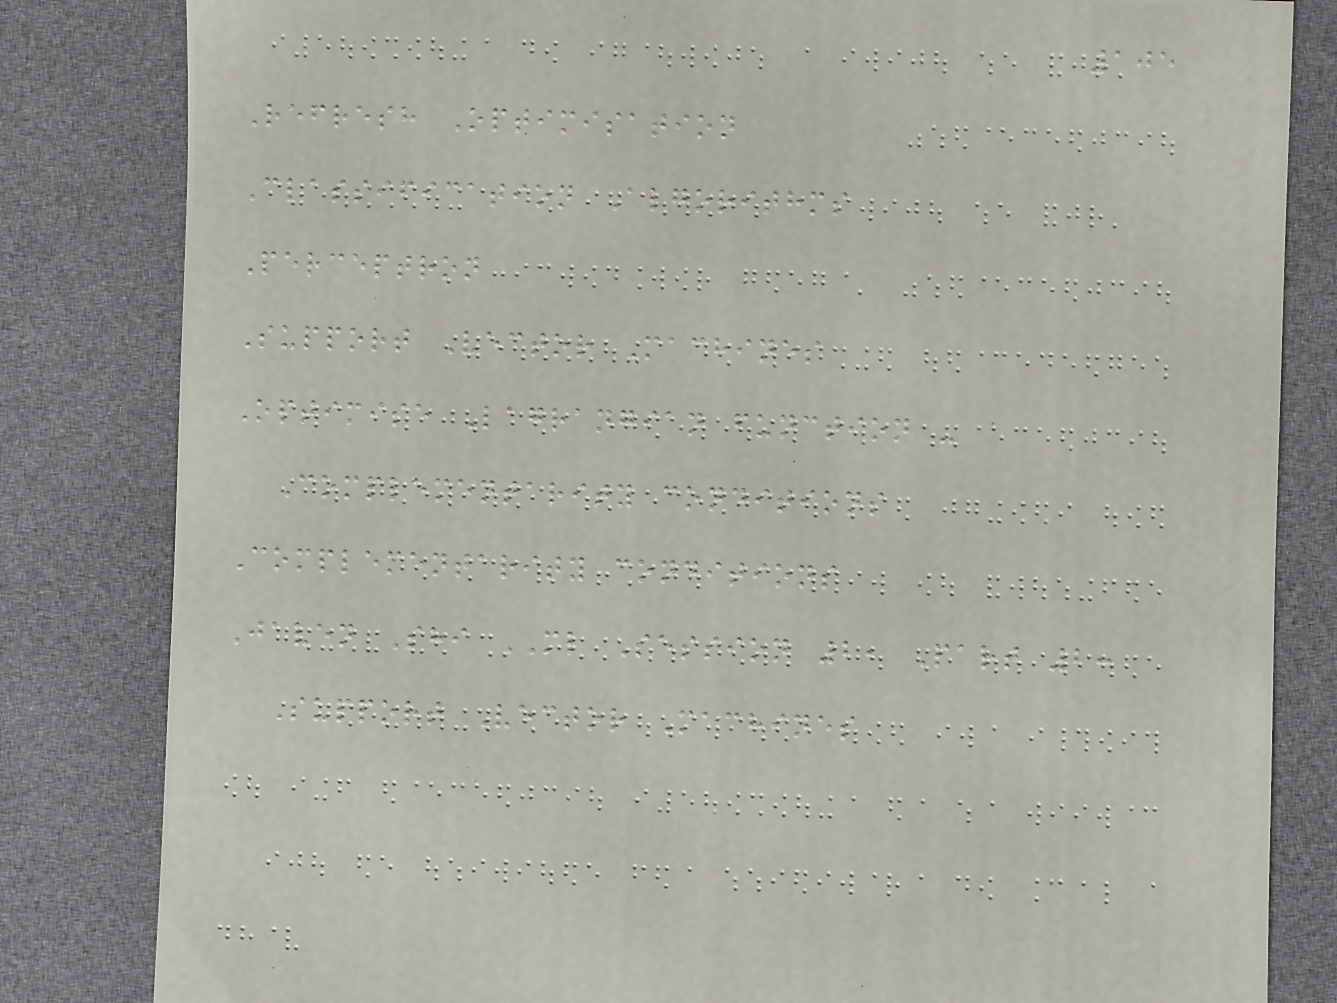105
Refresh Optimisation
Classification Algorithms
Perceptron
Support Vector Machines
Optimise Lagrangian function -
Complementarity conditions
Complementarity conditions
Javen Shi ML Session 2, Part 2:
Support Vector Machines
